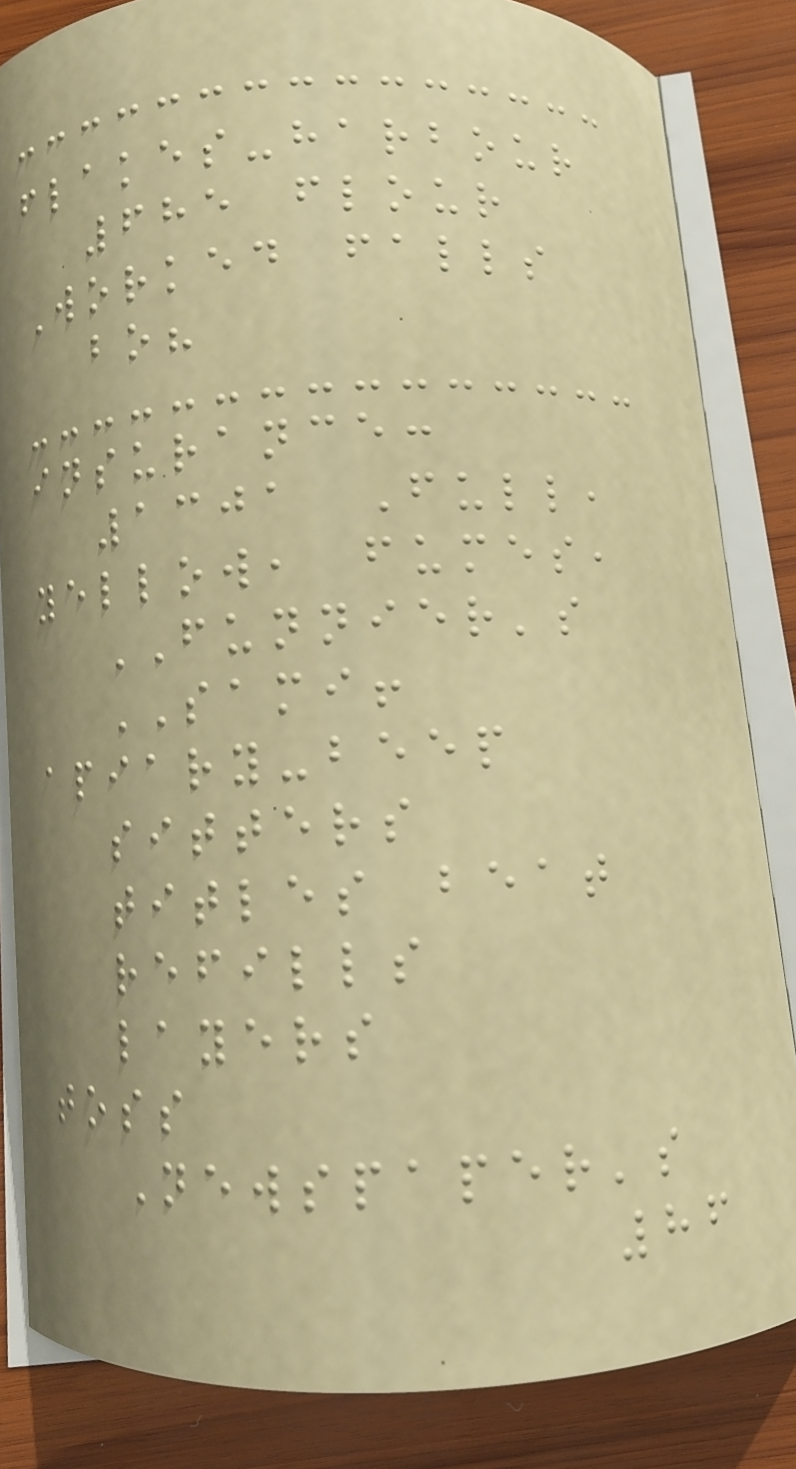flakes-harbour
685 flour
Worked falls
bo?
insurance:
1301 Full,
yellow, fumes,
FUNNIER's
SAMI!
apiary-beep
sitters
titles beat
refills
layers
toss
Newspaper's
86
